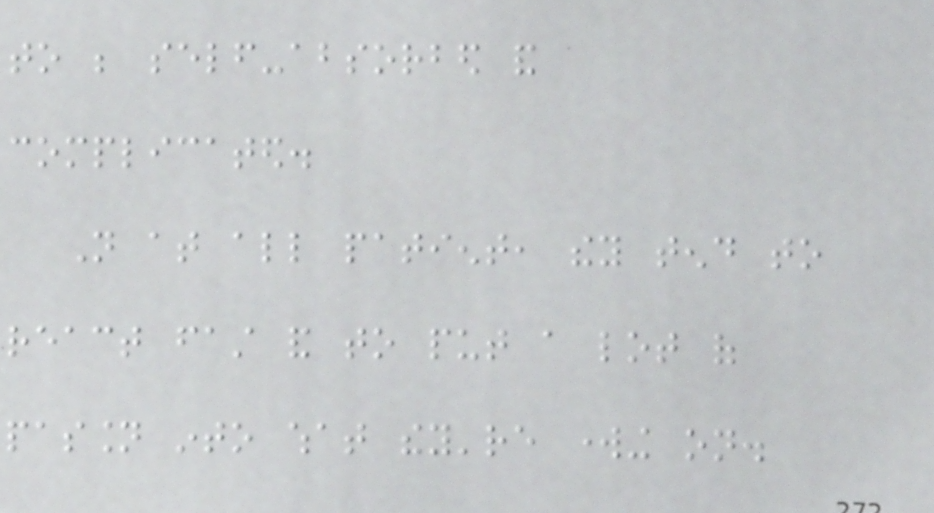to be self-absorbed and
complicated.
Not at all patient, they tend to
react fast and to put a lot of
passion into what they're working on.
